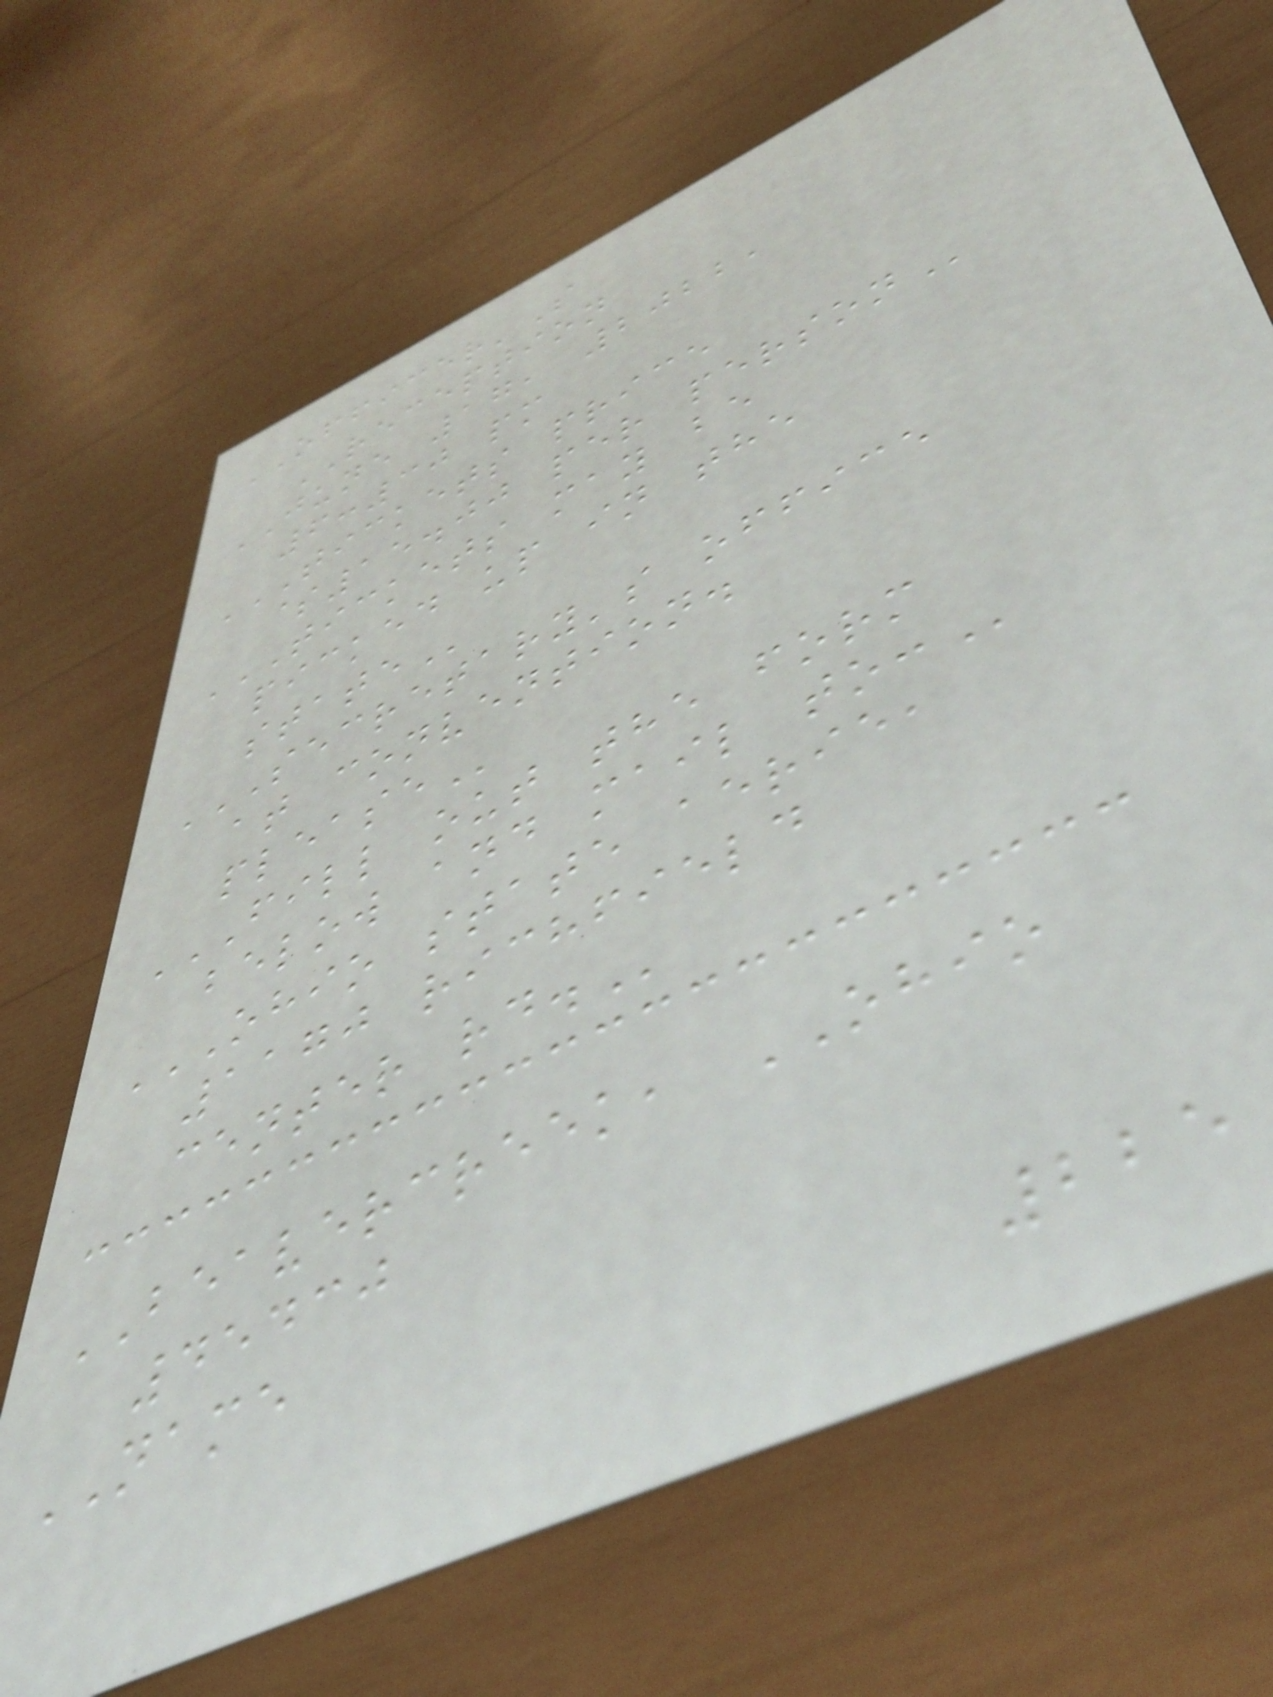OFFICER'S
RECEPTION
JUNE 17, 2022,
6:30 pm
TICKETS PRICE
$15.00 PER PERSON
TICKETS MAY BE
PICKED UP IN THE
STATE
SECRETARY'S OFFICE
AT CONVENTION.
PLEASE
FILL OUT THE FORM
BELOW AND MAIL TO:
OHIO STATE AERIE,
1170 RICHFIELD
CENTER RD.
BEAVERCREEK, OHIO
45430
NAME
225
